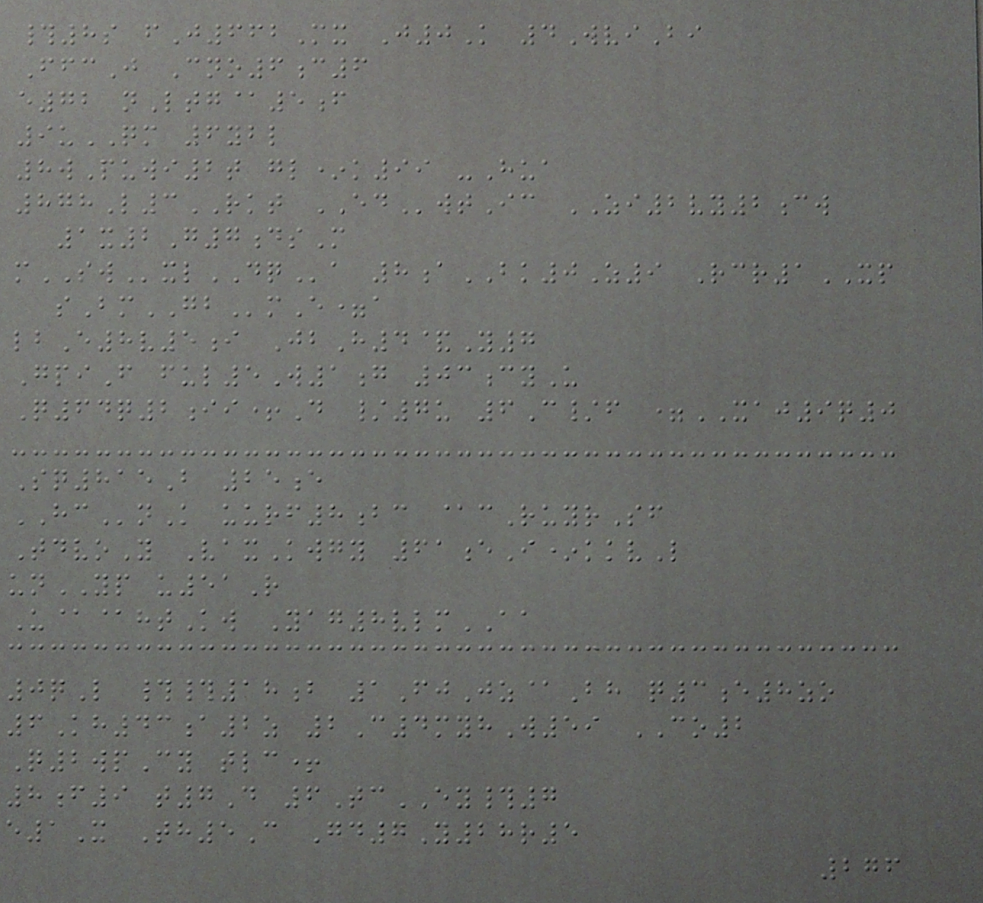#8s fJ662Mx J0K 4WviBi
FfcJ Cno6c6
e72 nLtg@5f
9uQM 6ybl
8wPuwi2t gl*k99 -Hua
878L3RKT EDwtIc ZI2vy2cw
1x2G7dsM
mSWxlDQa 8aBK0Z9 Rcr1XP
sBmGBmE=a
lbE8v5i JbH4&Y7
GpiF ful5W1g 03cyU
Q64q2ii+D /7u 6C/f =XAJ9q0
Sq815B 25e
HCnK uurf8bc @cRuyrSf
TdvoY VaxKwgy 61eI*kkvL
unYP u51R
U@@htKw Yag8vlmAA
0qL ##18b 1FjJz@Bh q3e8zo
6Kh43a2z 2C4myhW59 CO2
Q2wpCy tlc+
8f9 t7D 6TcEY#7
e1X Th5C Gd7Y28r5
276
